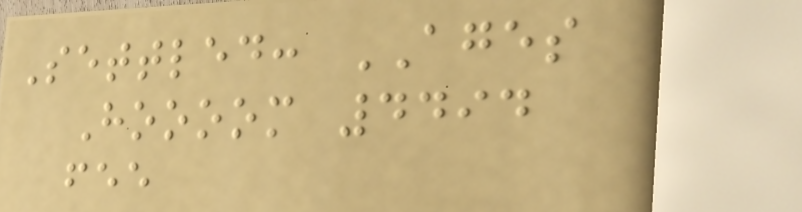Settled: AGES
Hoooom 4494
fee
